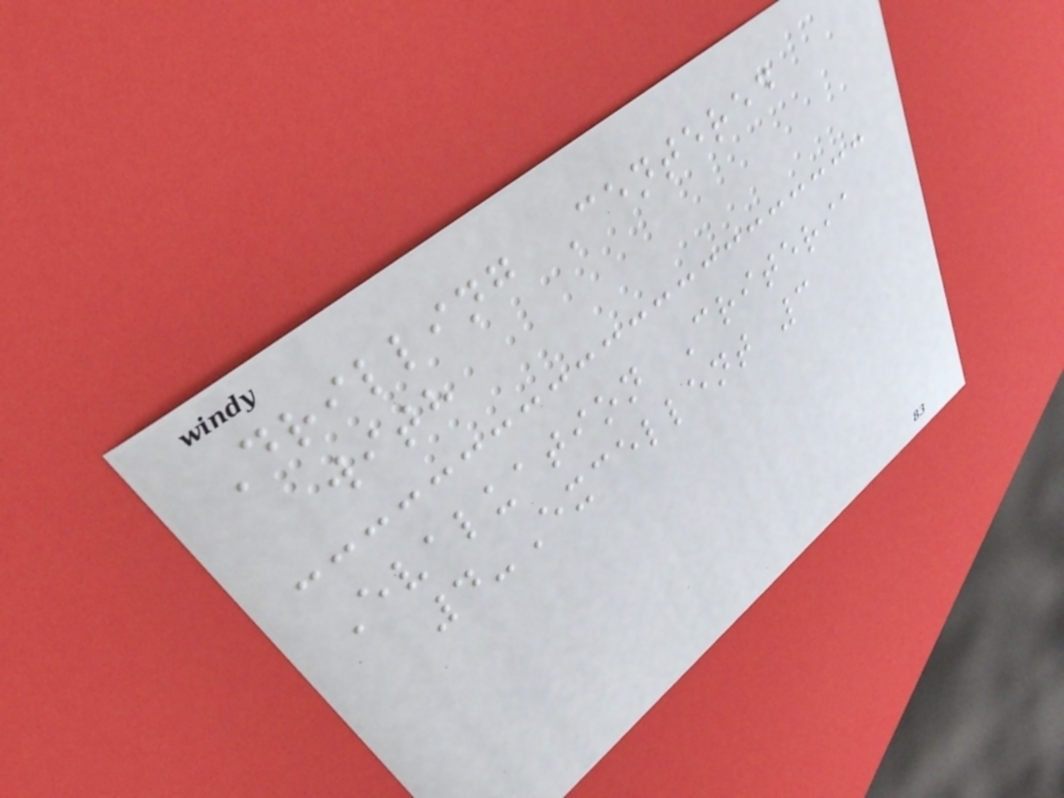Drilling Centered
with
Evaluation Criteria
4-Excellent 3
